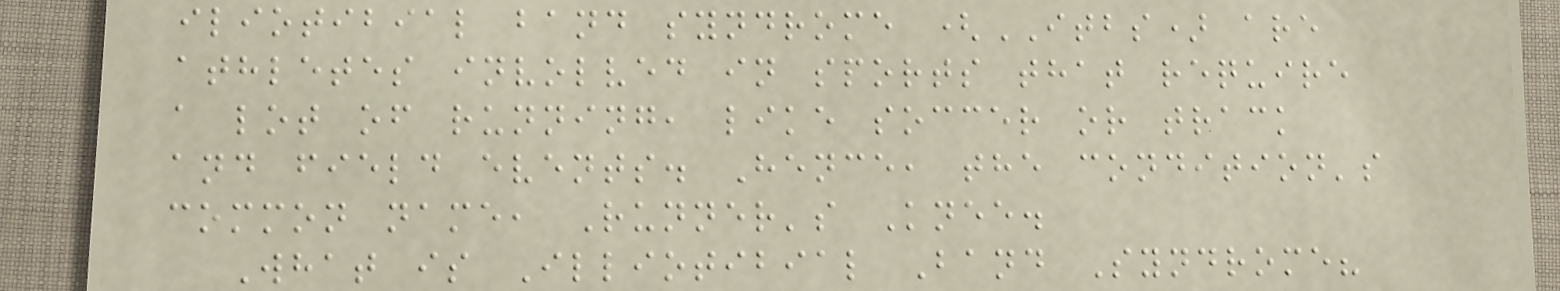iliotibial band syndrome (ITBS) are
athletes involved in sports that require
a lot of running, like soccer or track
and field events. Hence, the condition's
common name, Runner's Knee.
What is Illiotibial Band Syndrome?
